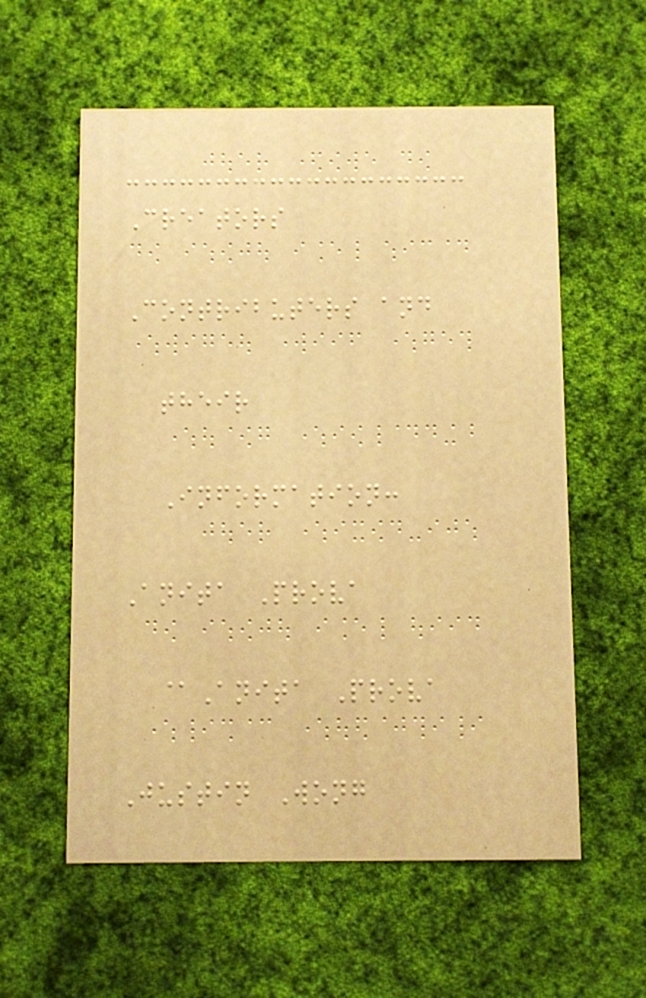Creators
Contributers and
their
Information:
Anita Prova
@Anita Prova
Justin Wong
